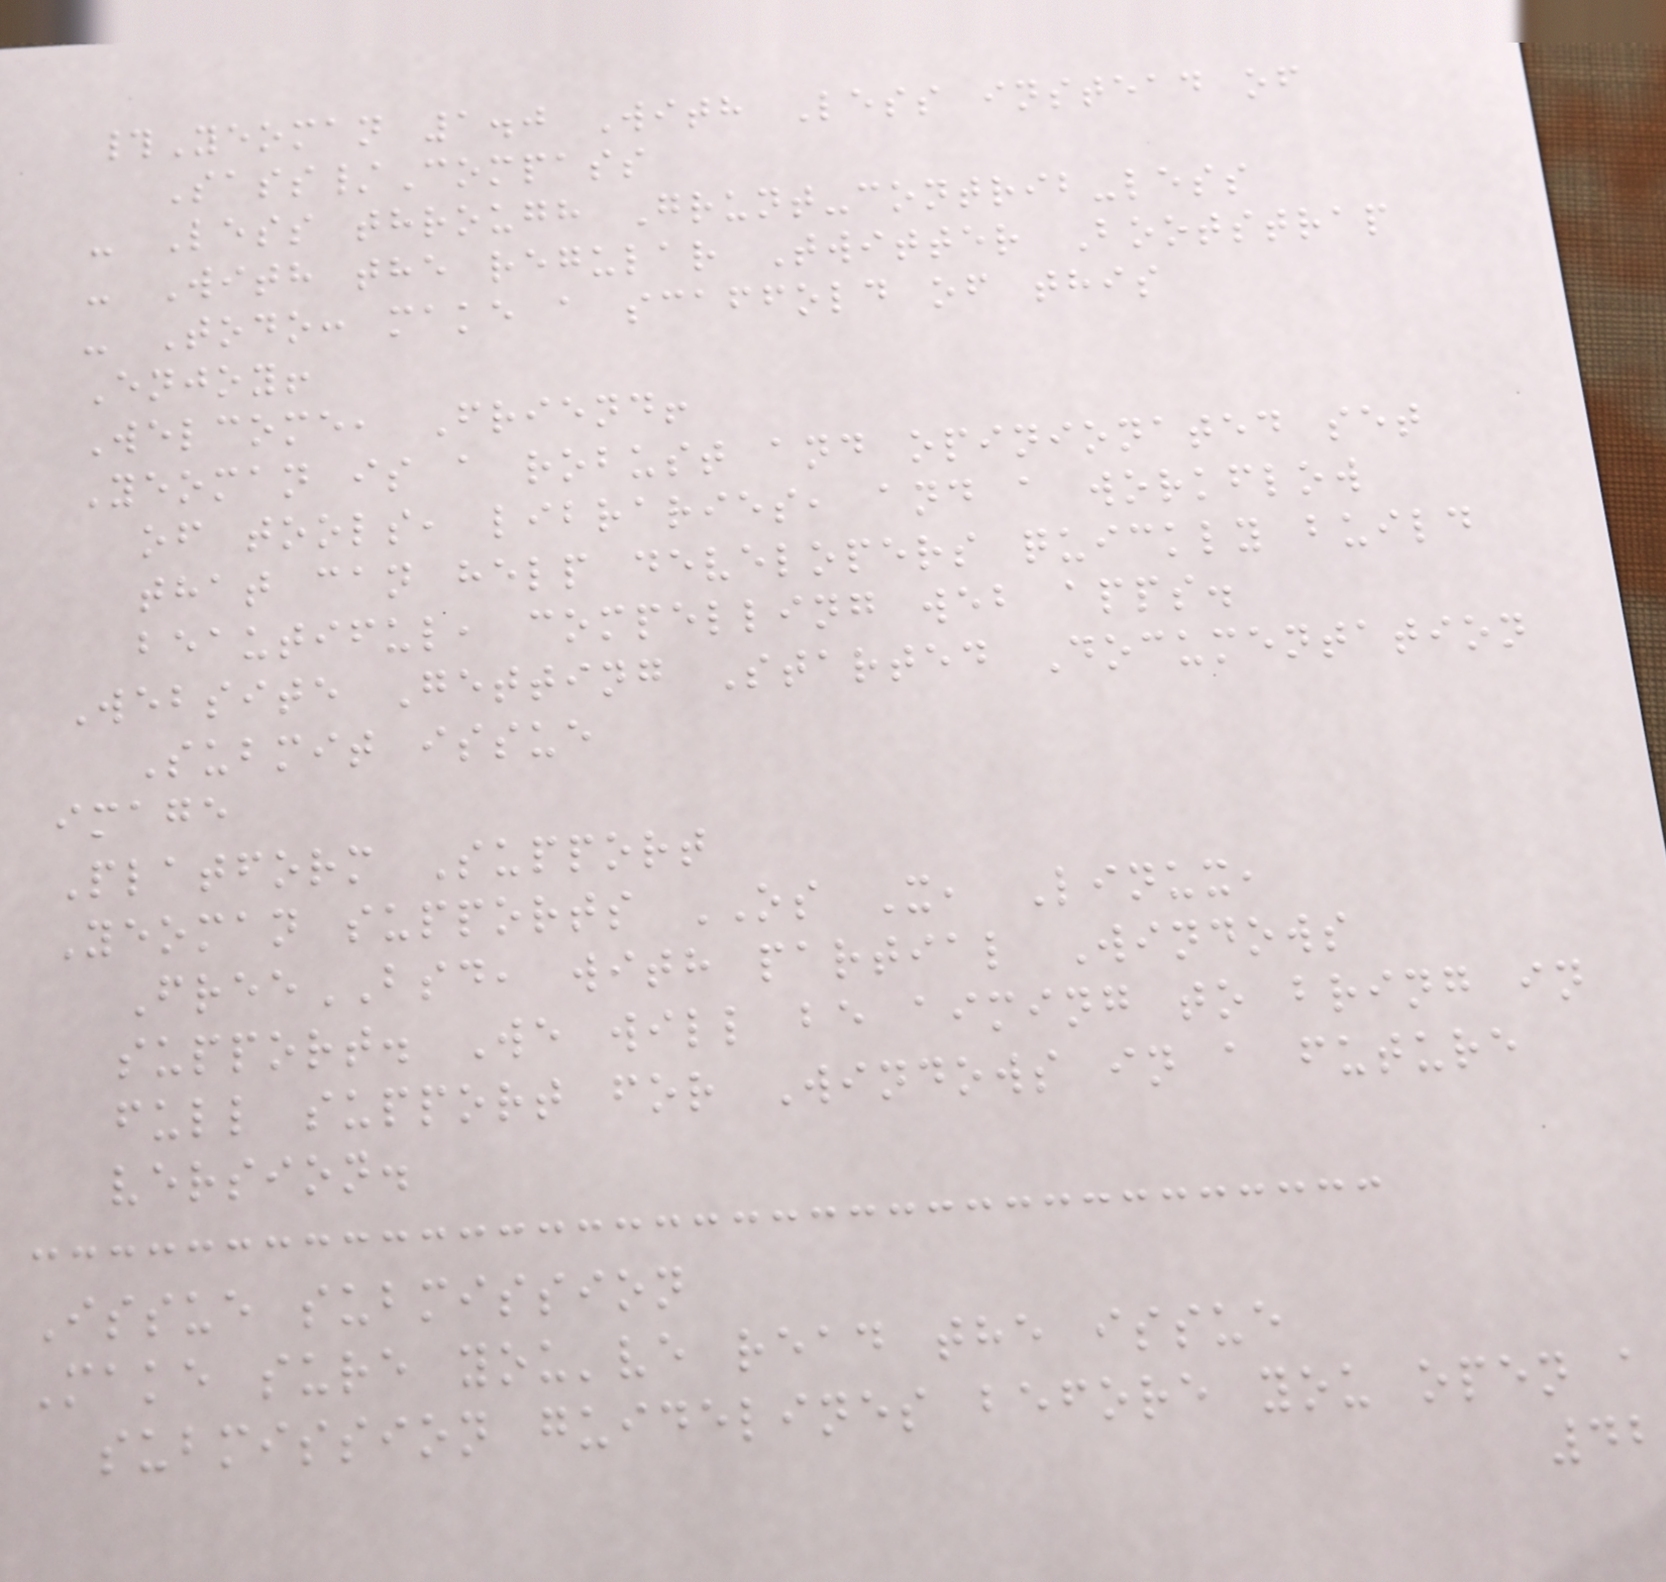#Yeoman 1.0 With Less instead of
Sass/Compass
- Less through Grunt-contrib-less
- With the regular Twitter Bootstrap
- Todo: make a scaffold of this
Enjoy!
Welcome, Friend!
Yeoman is a robust and opinionated set
of tools, libraries, and a workflow
that can help developers quickly build
beautiful, compelling web apps.
Website Getting Started Documentation
Submit issue
image
Platform Support
Yeoman supports OS X, Linux,
FreeBSD, with partial Windows
support. We will be aiming to bring in
full support for Windows in a future
version.
Issue submission
Make sure you've read the issue
submission guidelines before you open a
42
